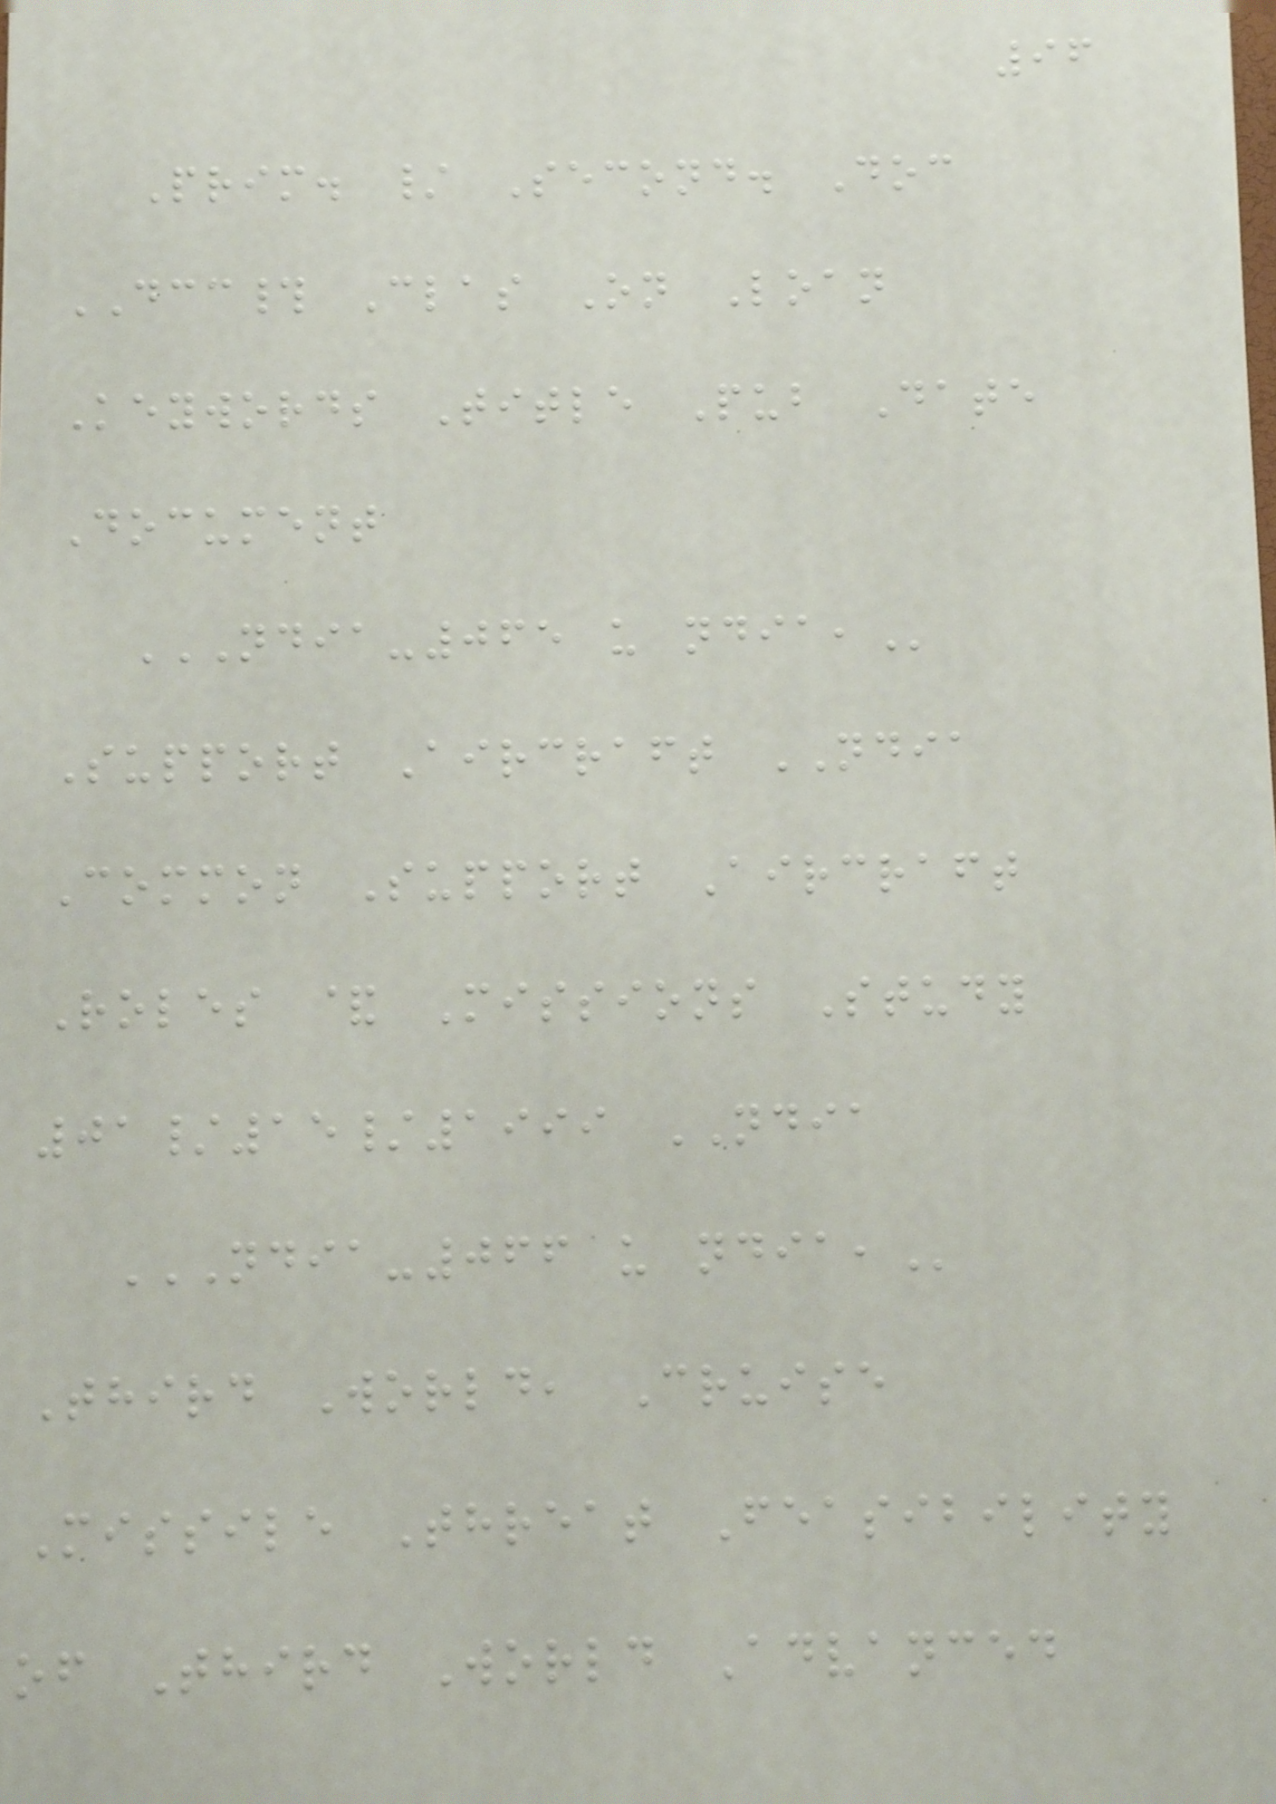96
Prim. / Second. Doc
DCC# Clas On Loan
Keywords Title Pub Date
Document
NDIA-065 U NDIA,
Support Aircraft NDIA
Common Support Aircraft
Roles & Missions Study
01/15/1999 NDIA
NDIA-066 U NDIA,
Third World, Cruise
Missile Threat Feasibility
of Third World Advanced
